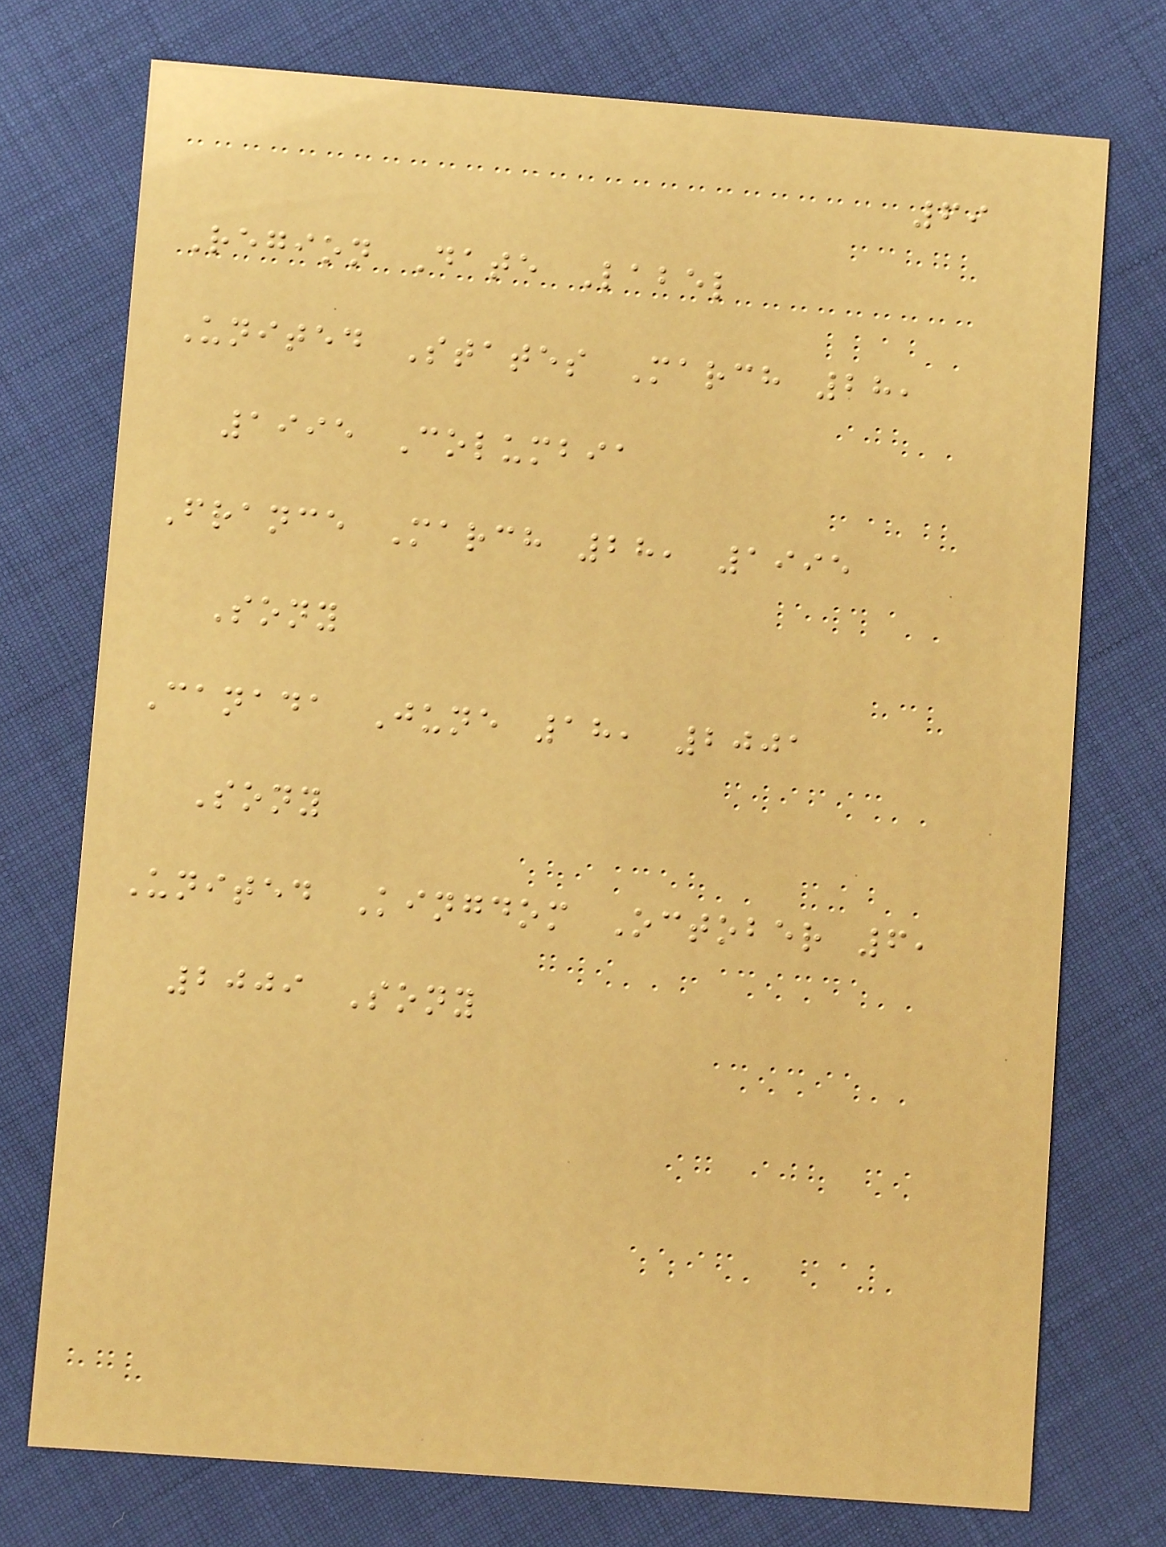69
Region Date Label
United States March 28,
1995 Columbia
France March 28, 1995
Sony
Canada June 18, 2001
Sony
United Kingdom October 6,
2009 Sony
